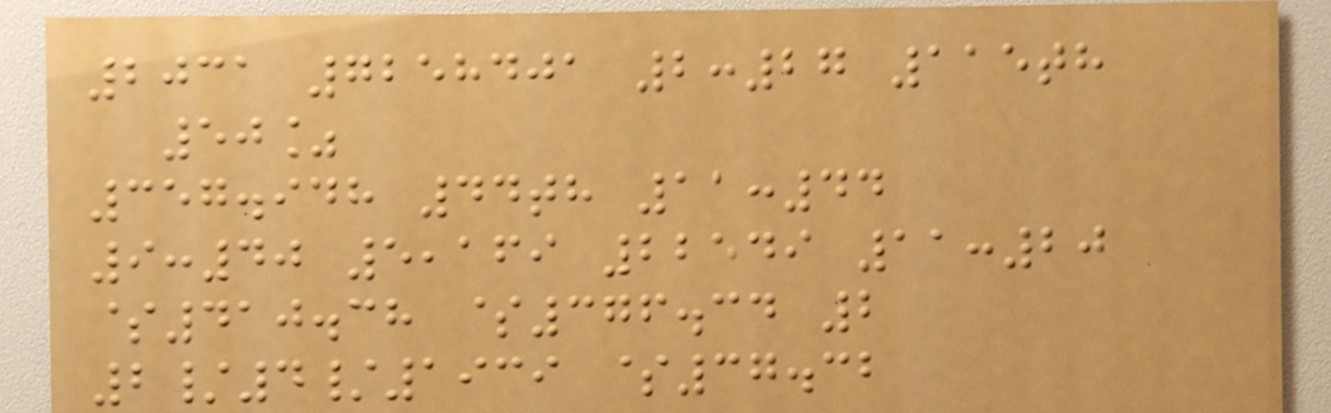2031 7258401 2:27 115th
50%
357.948 44th 11:44
9:40 5,169 22549 11:20
$410.38 $376.34 2
2/4/1939 $37.32
